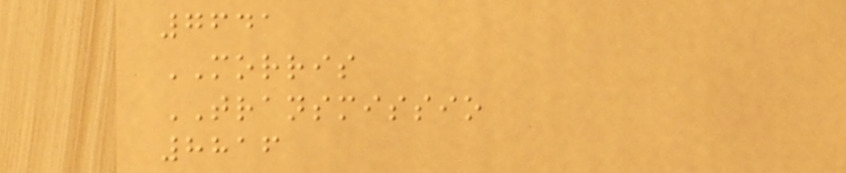7641
MORRIS
TRANSMISSIO
8816
